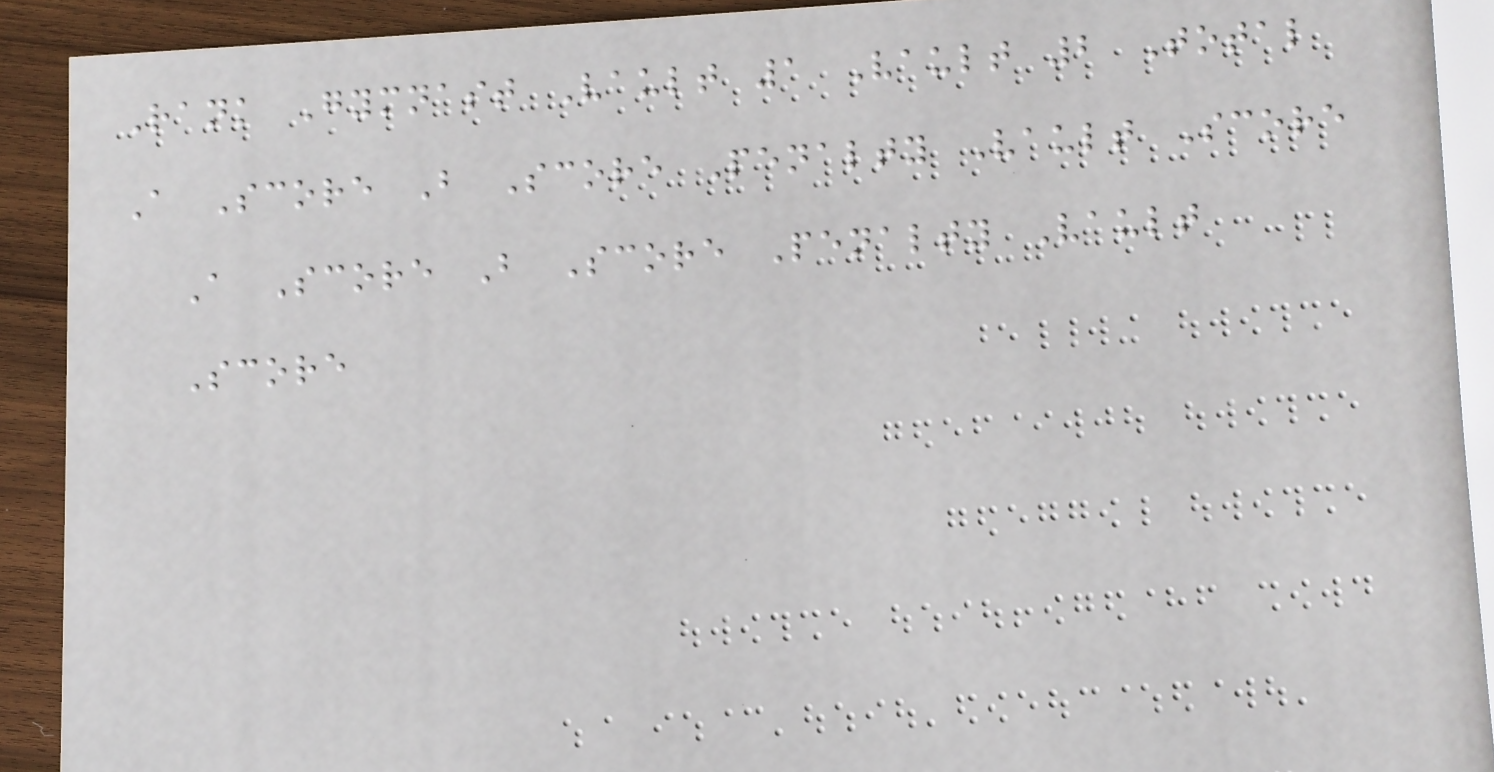Rank Gymnast Vault 1 Vault 2 Total
A Score B Score Penalty Vault Score
A Score B Score Penalty Vault
Score
